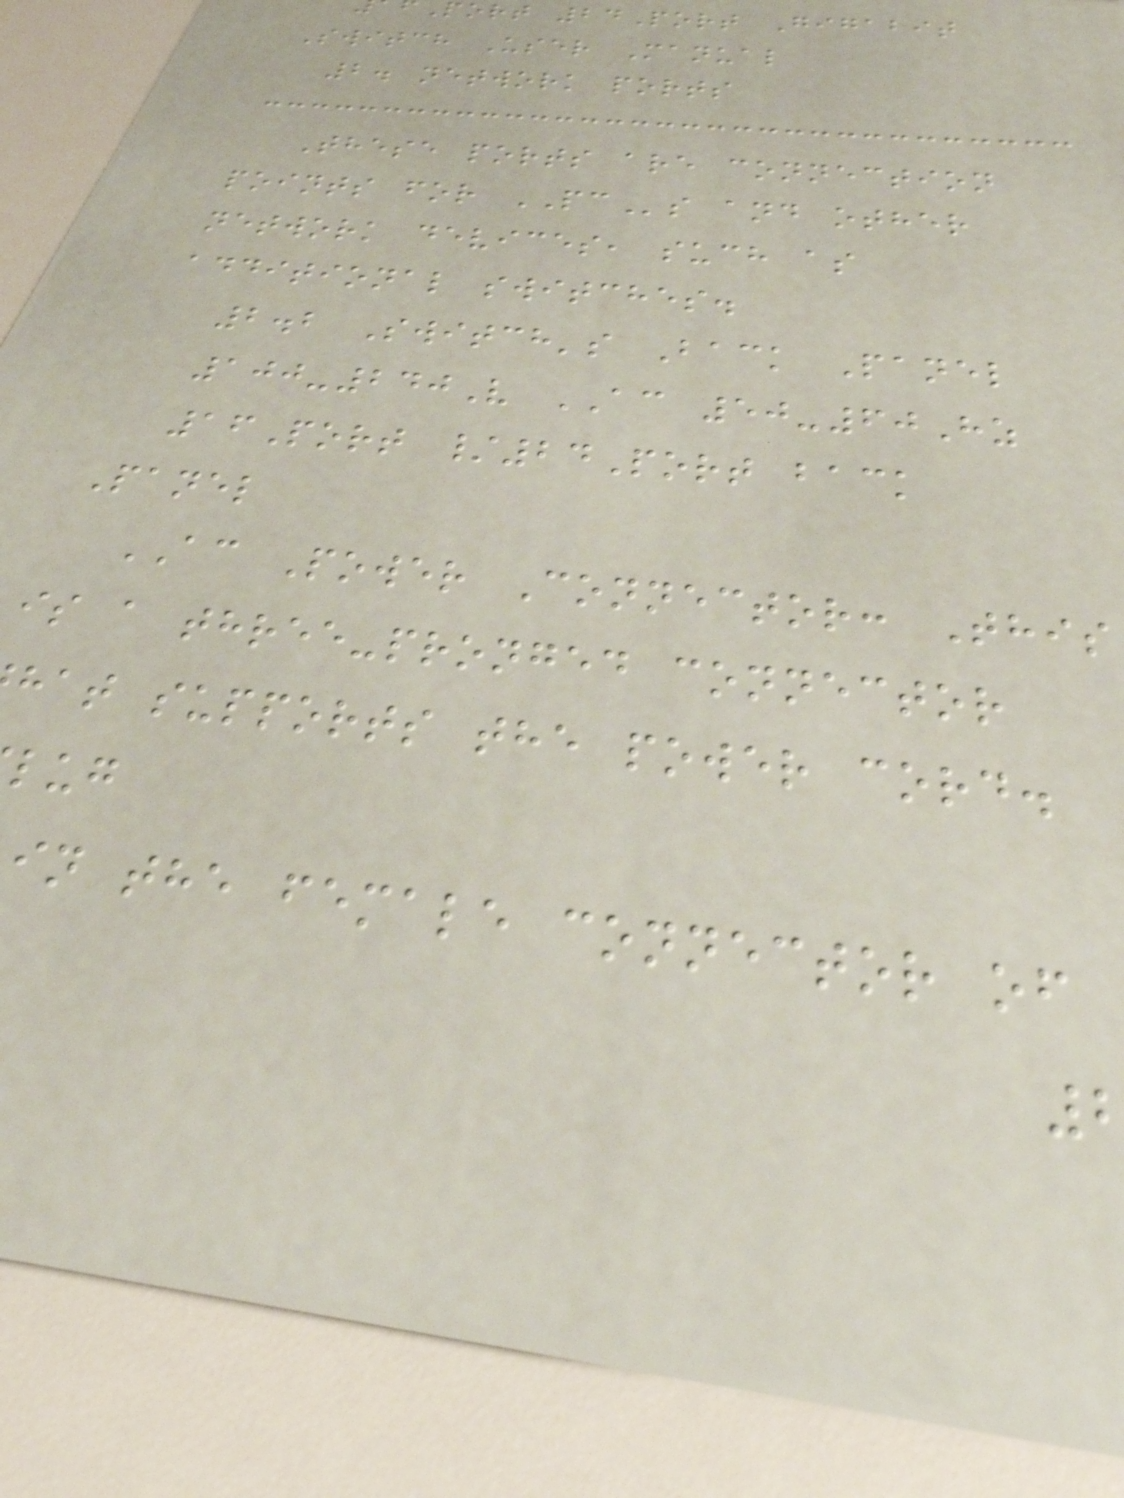port 24Port Gigabit
Switch User Manual
2. network ports
These ports are connection
points for PCs and other
network devices, such as
additional switches.
2.2 Switch's Back Panel
100-240V AC 50-60Hz
16Port /24Port back
Panel
AC Power Connector: This
is a three-pronged connector
hat supports the power cord.
in the female connector of
